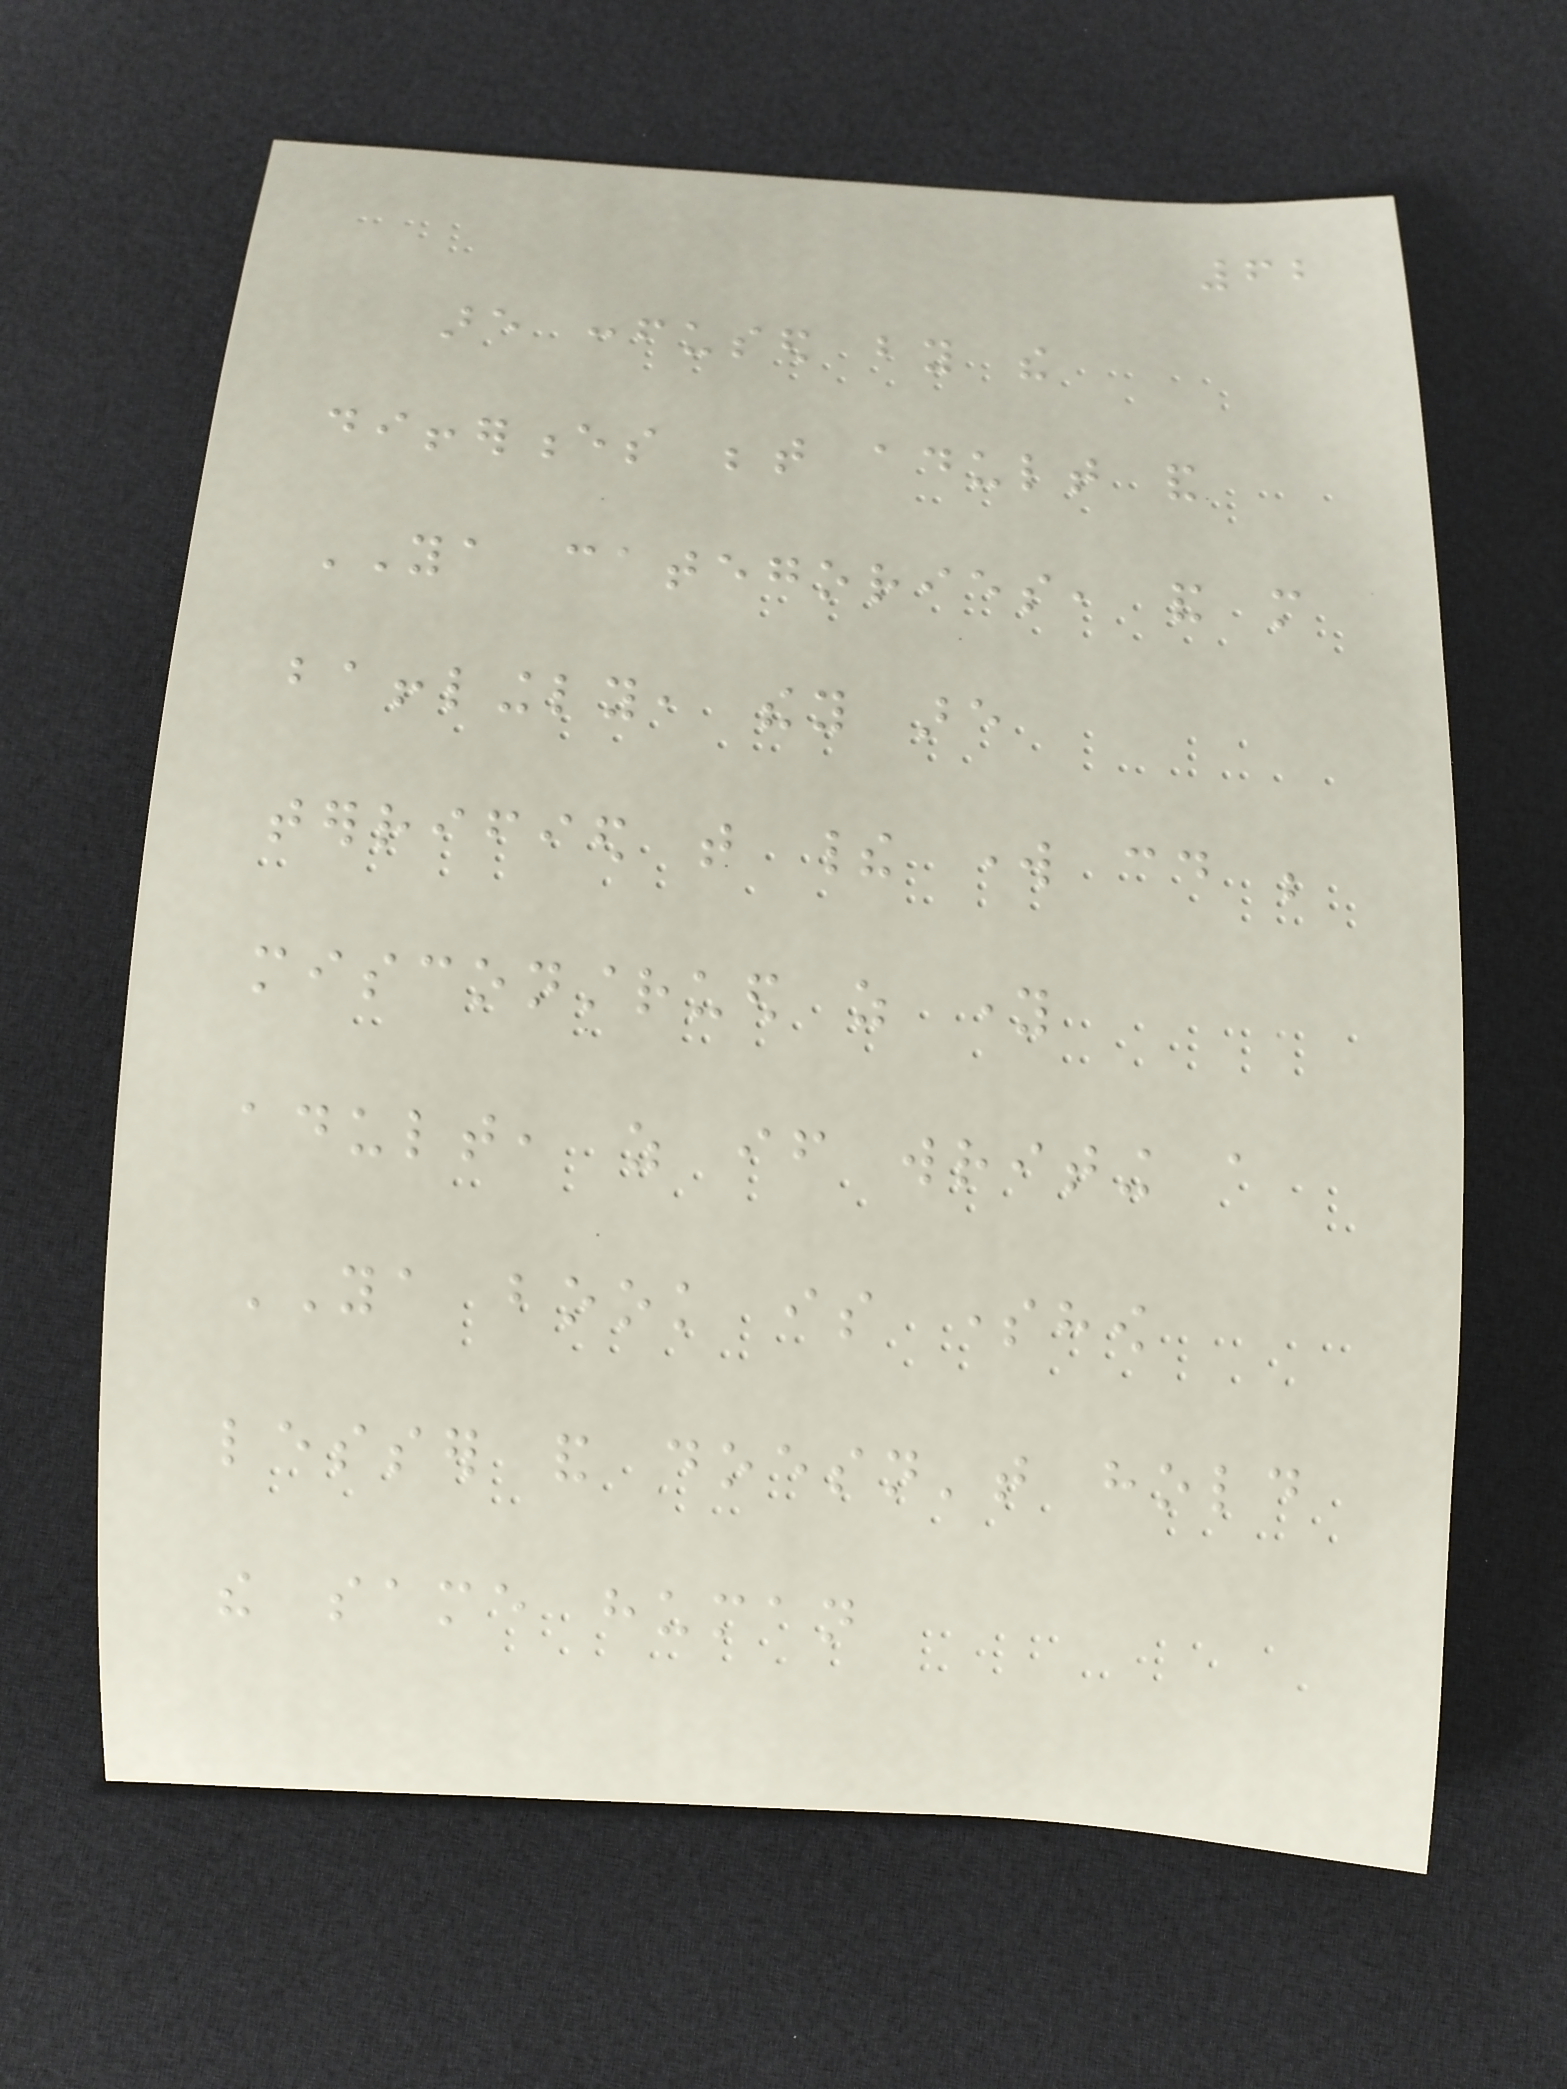62
are confused by the
differences between adult and
YA categories, and more
bafflingly, they are
terrified that their work could be
misconstrued as young
adult, as if writing a
YA book is somehow
lesser and doesn't hold
the same human
